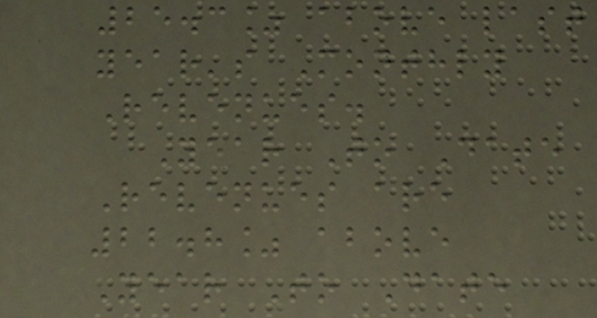25.3% above last
year's Monthly
Revenues.
Year To Date
Revenues are
22.8% above
Year To Date
